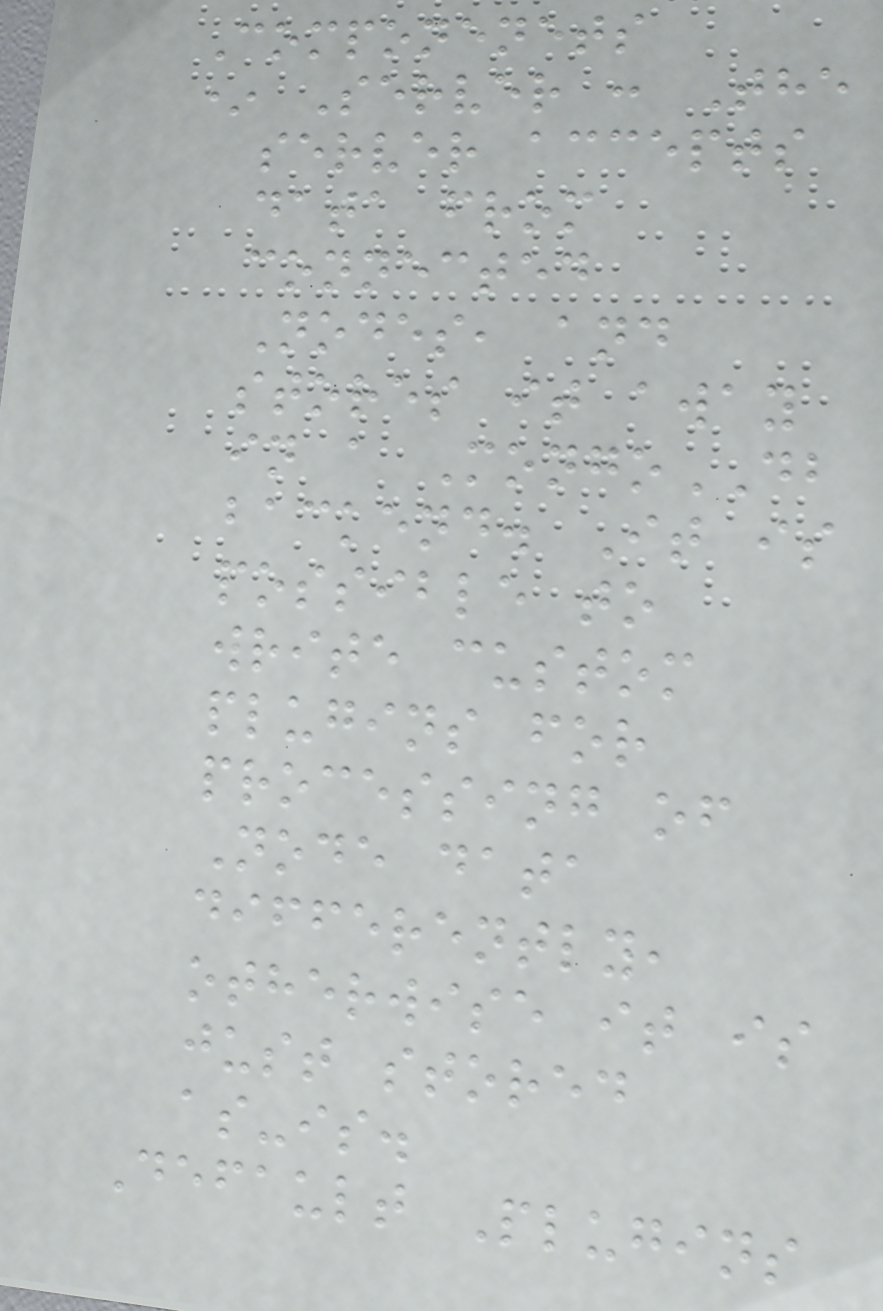Componenets
* Server : The
server accepts
data from
connected
Nodes, and
stores it away
in a MongoDB
backend. It is
possible to
write custom
plugins for
processing of
Node data
differently,
otherwise it is
just stored
as-is.
Default Plugins
